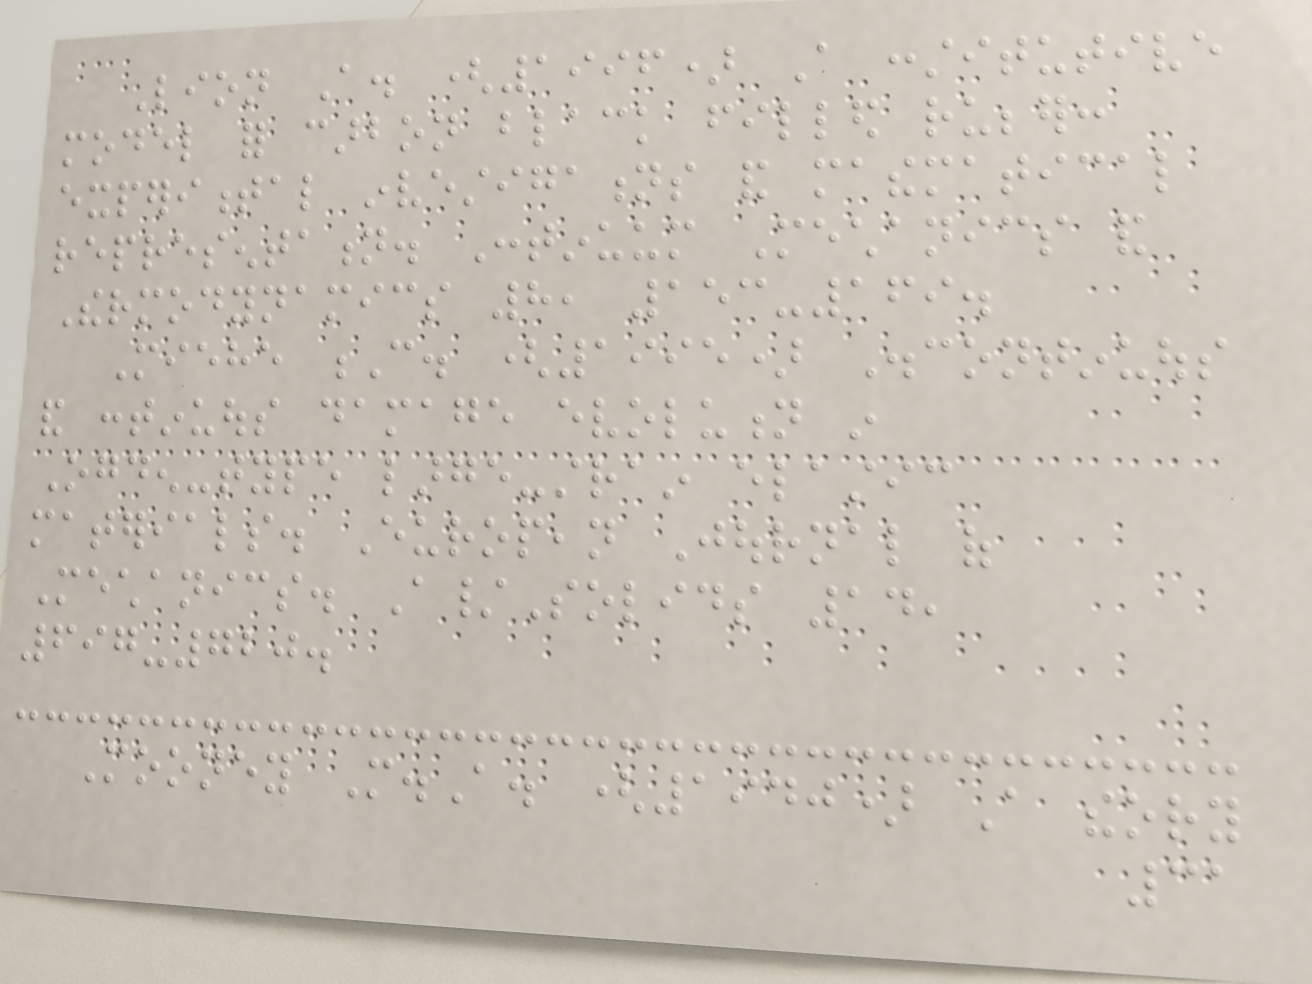Lion A. (1996) A constitutive
model for carbon black filled rubber:
experimental investigations and mathematical
representation. Continuum Mechanics and
Thermodynamics 8, 153-169.
Miehe C. (1995) Discontinuous
and continuous damage evolution in
Ogden-type large-strain elastic
materials. European Journal of
Mechanics. A/Solids 14,
697-720.
Mooney M.A. (1940) A theory
31
